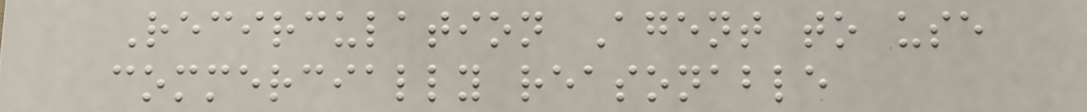Recirculation Agent to use
commercially reasonable
